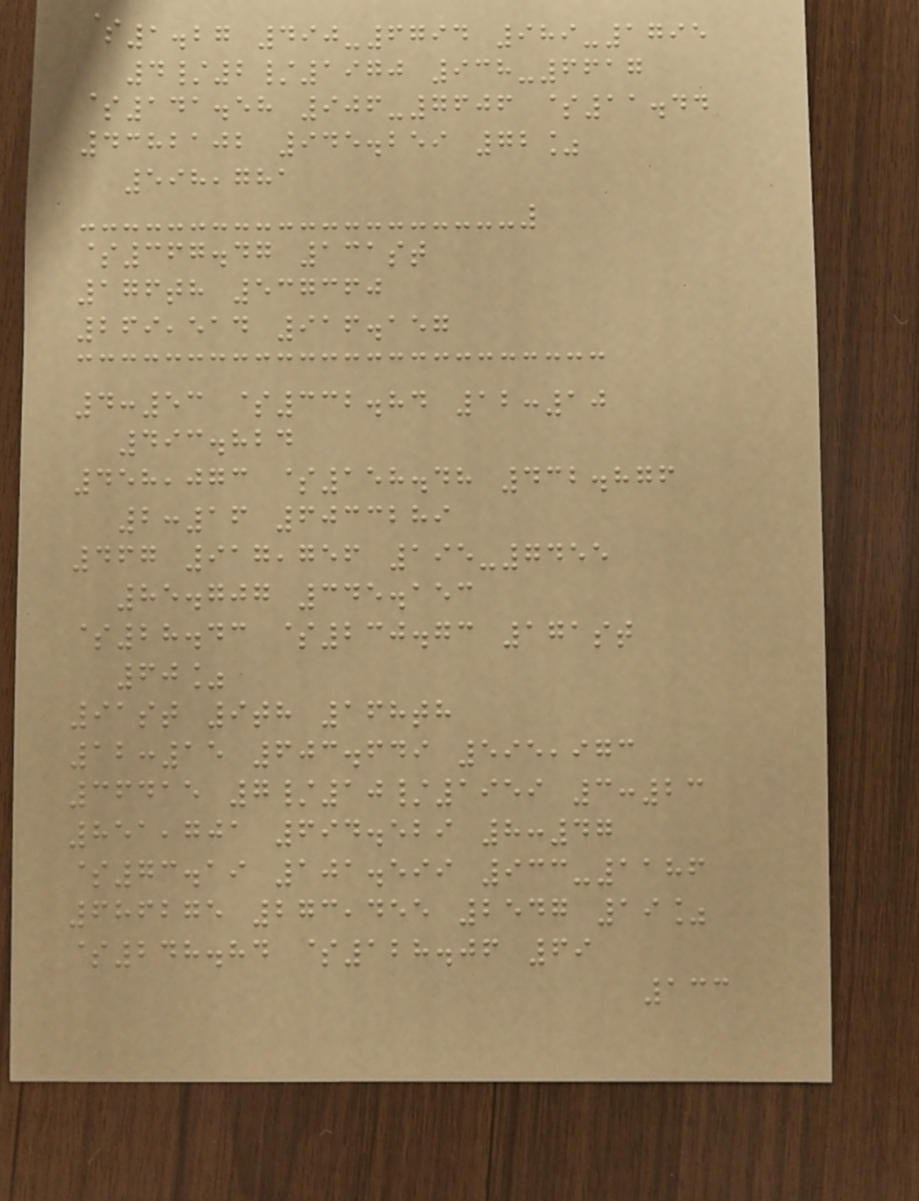$1.27 490-6794 989-1795
4/2/1970 938-6617
$141.58 906-7606 $11.44
4382102 945.259 72%
598,781
$367.47 131st
176th 537360
269,514 916.157
4:53 $332.84 12:10
493.824
458,073 $158.48 432.876
2:16 6033289
467 917,756 195-7455
85.707 345.153
$28.43 $230.73 171st
60%
91st 9th 168th
12:15 603.649 595,973
36415 7/10/1959 3:23
851,701 694.529 8:47
$73.19 101.599 933-1186
686275 273,455 2547 19%
$248.84 $128.06 69
133
